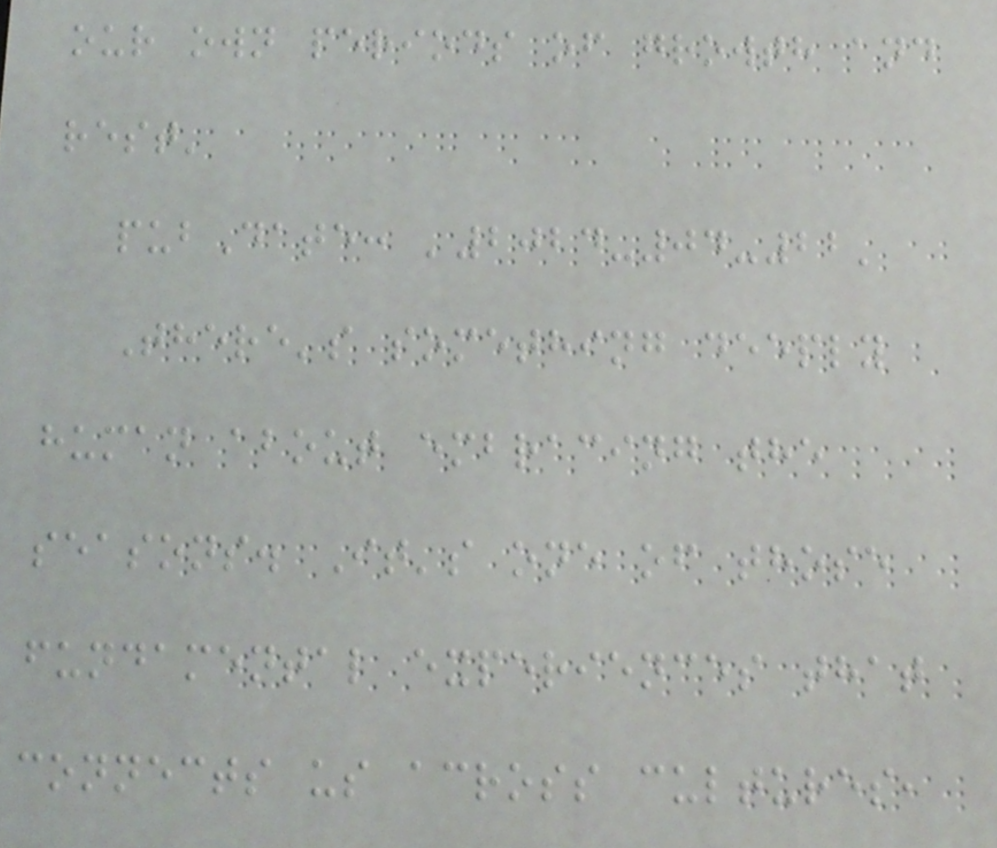our own periods of growth and
rest'
pubDate: '2024-04-22'
There's something deeply
human about embracing the
seasons. It's one of those
fundamental experiences that
connects us across cultures,
